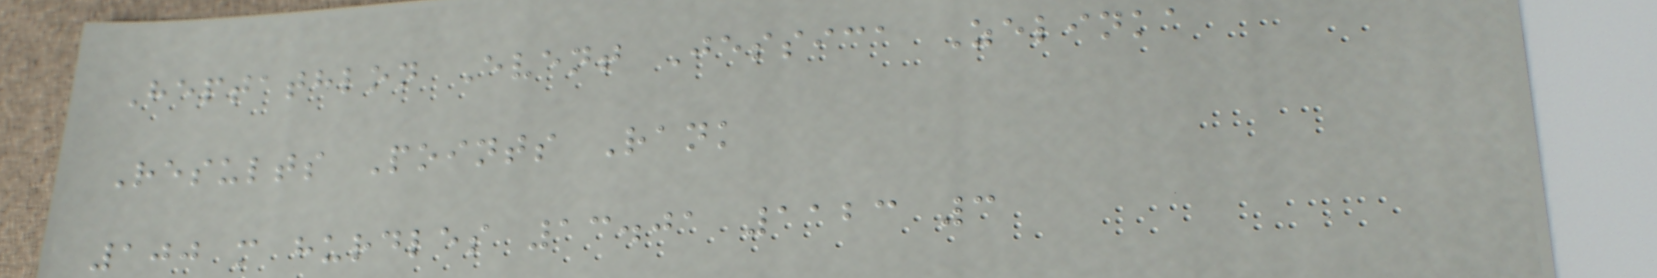Heptathlon Event Jessica Zelinka
Results Points Rank
100 m hurdles 13.01 1123 3
